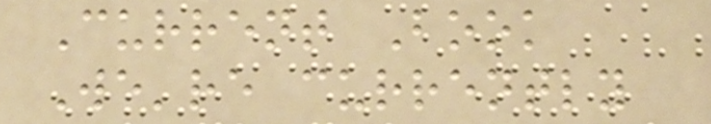Current Book
We're currently
